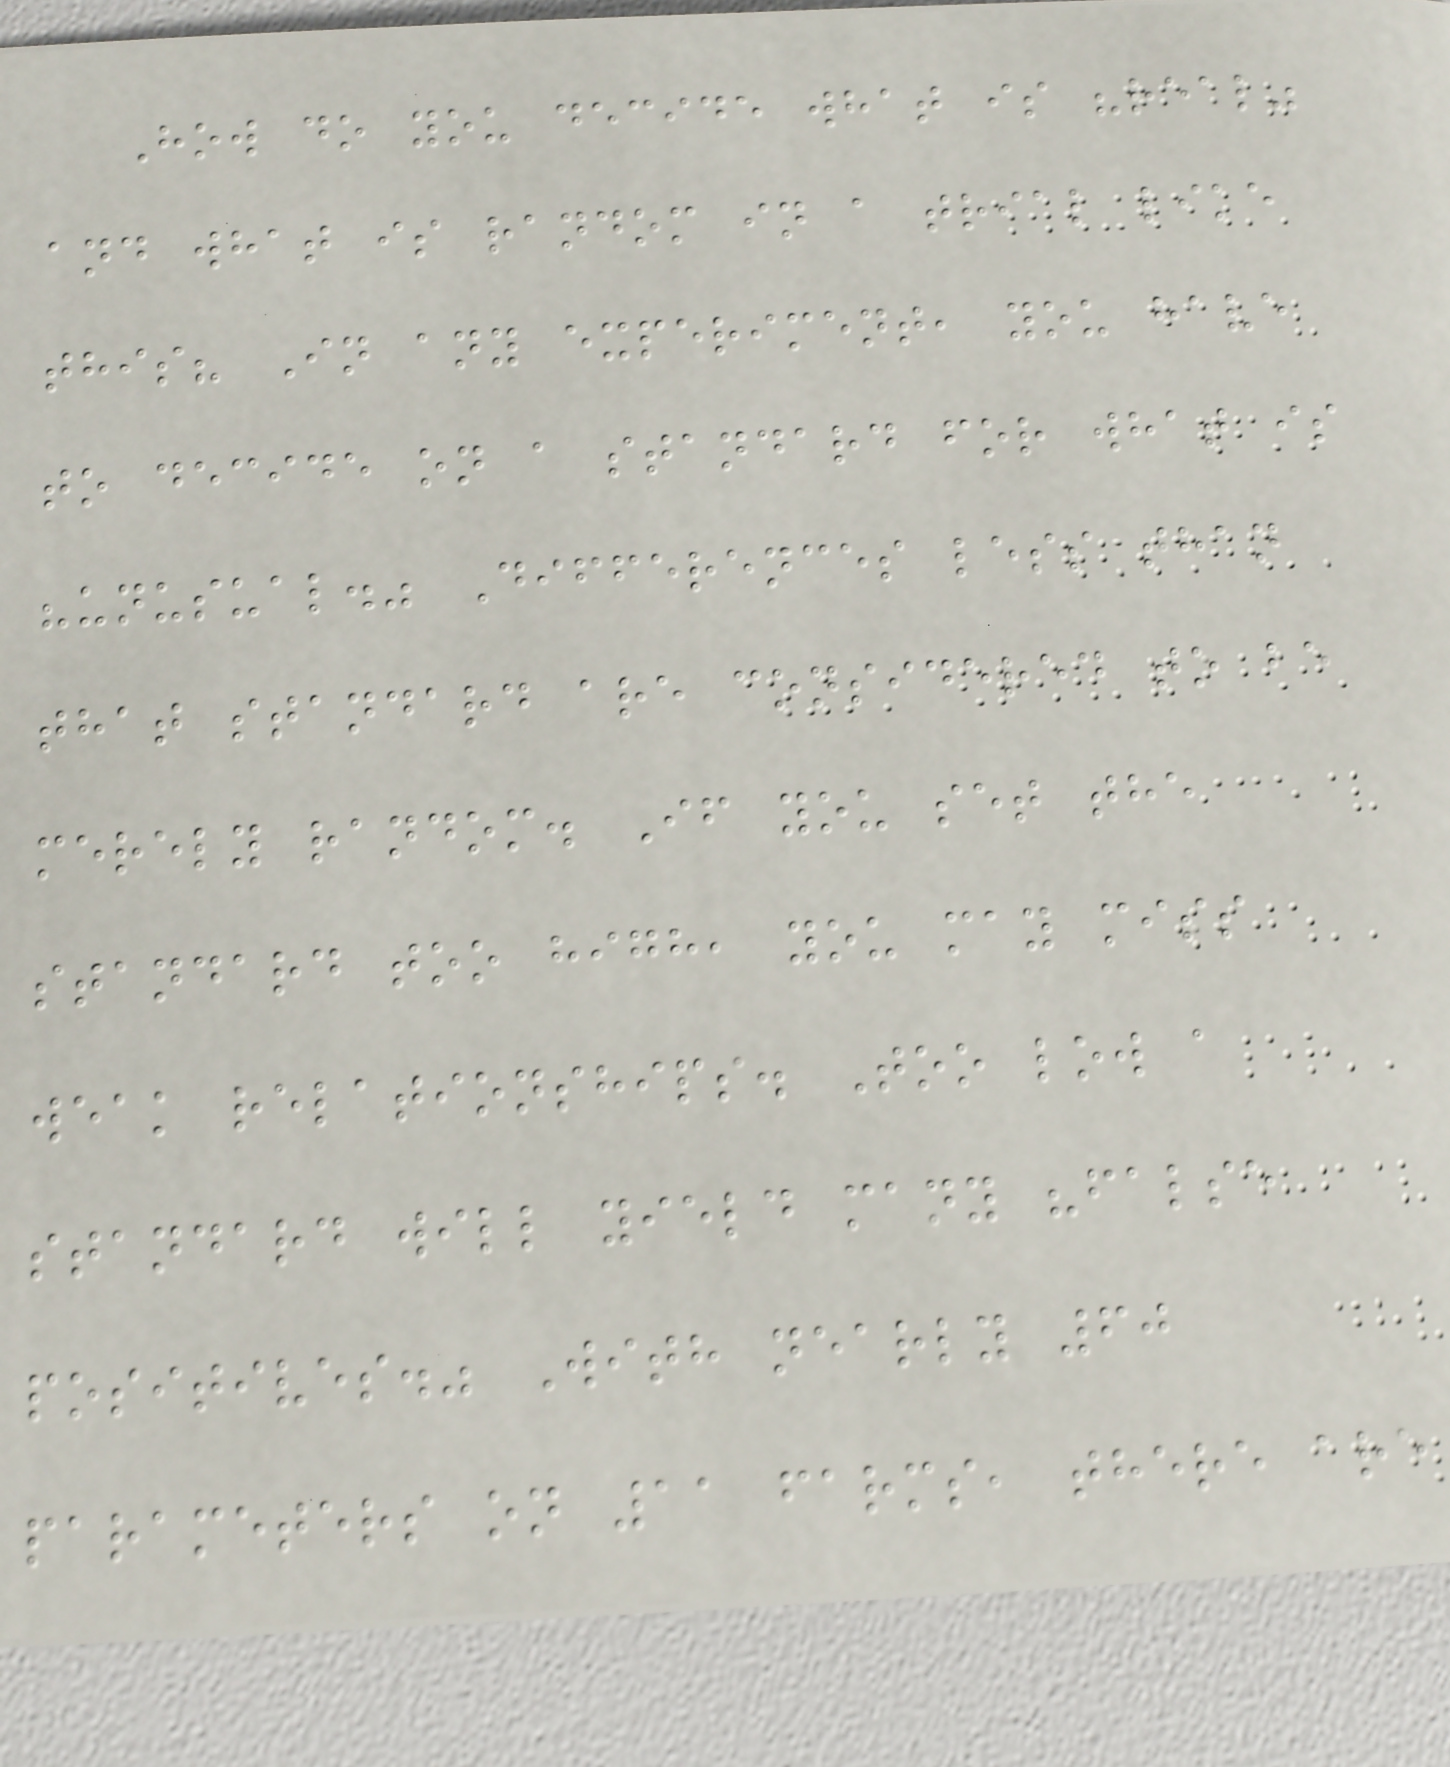How do you decide what is "real"
and what is random in a trial like
this? In any experiment, you have
to decide on a standard for what is
"unusual." Differences less than
that standard are considered to be
merely random. If you set the
standard too high, you may miss
weak relationships. Too low a
standard will yield many "false
positives." With nearly 60
parameters on 11 farms, there are
